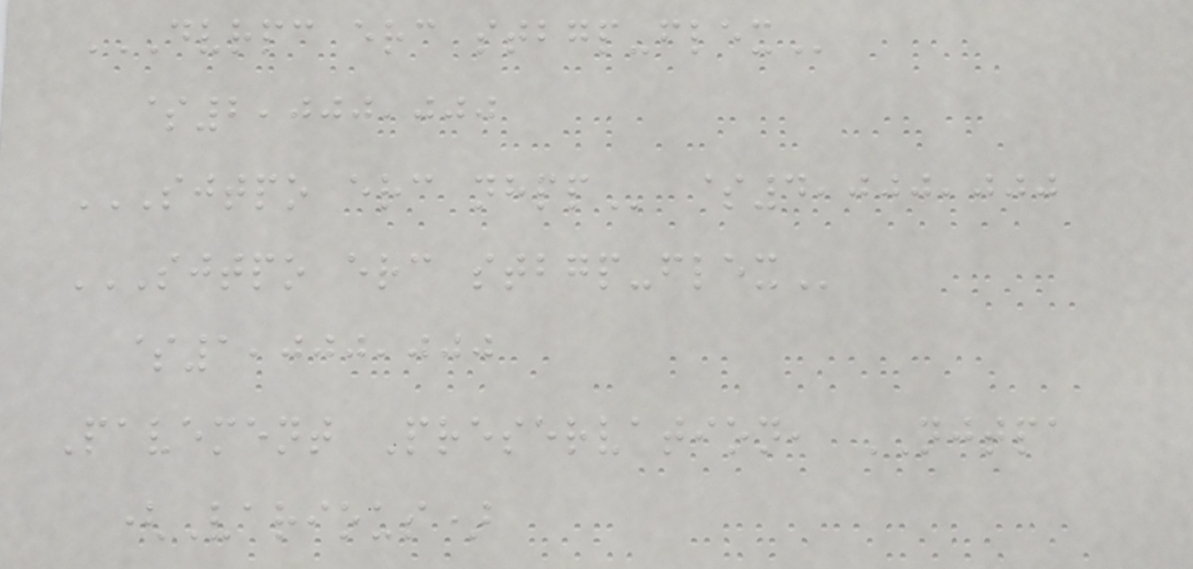DVRPC ERC STBGP-FLEX
$2,000,000
SJTPO ERC NHPP $4,000,000
SJTPO ERC STBGP-FLEX
$1,000,000
Pavement Preservation, NJTPA
(Various)
